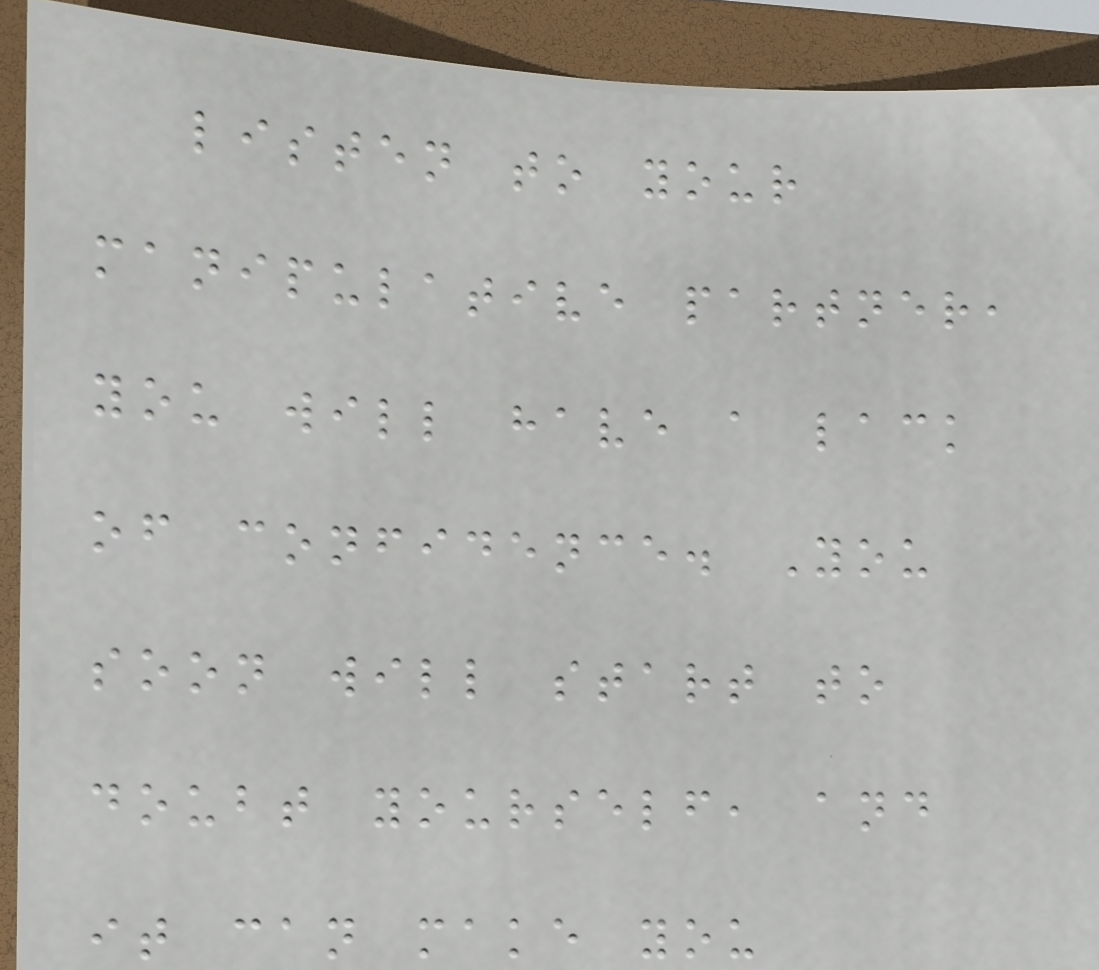listen to your
manipulative partner,
you will have a lack
of confidence. You
soon will start to
doubt yourself, and
it can make you
